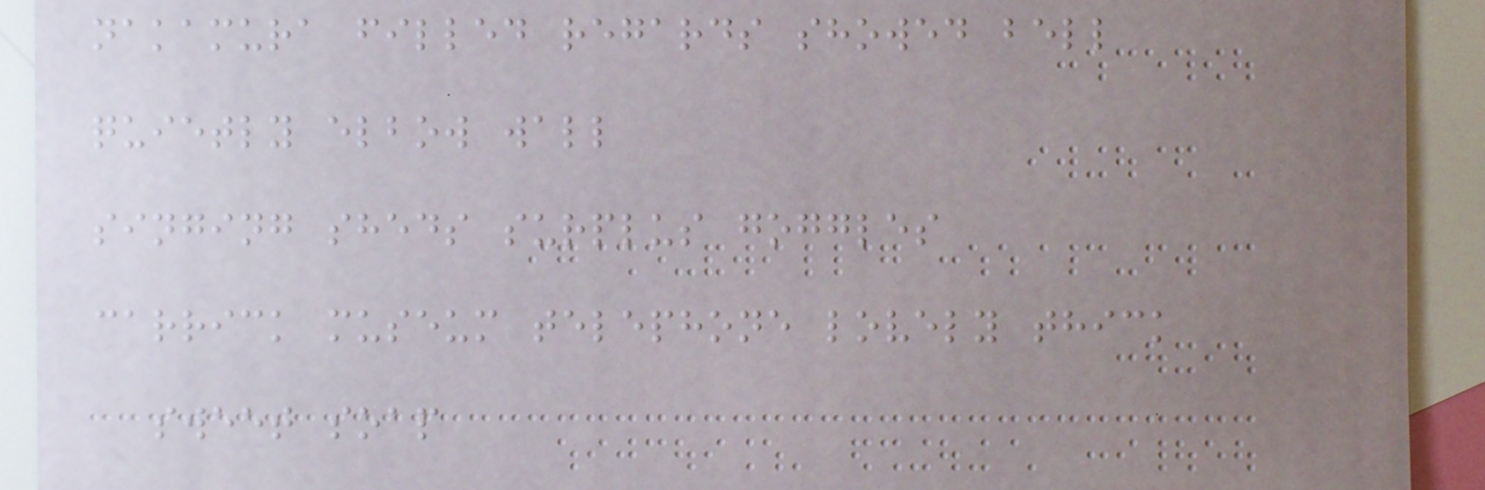nakamura filled regards showed bell
quietly elbow wall
singing sheds surplus goggles
carrick museum telephone lovely thick
sweet soap
